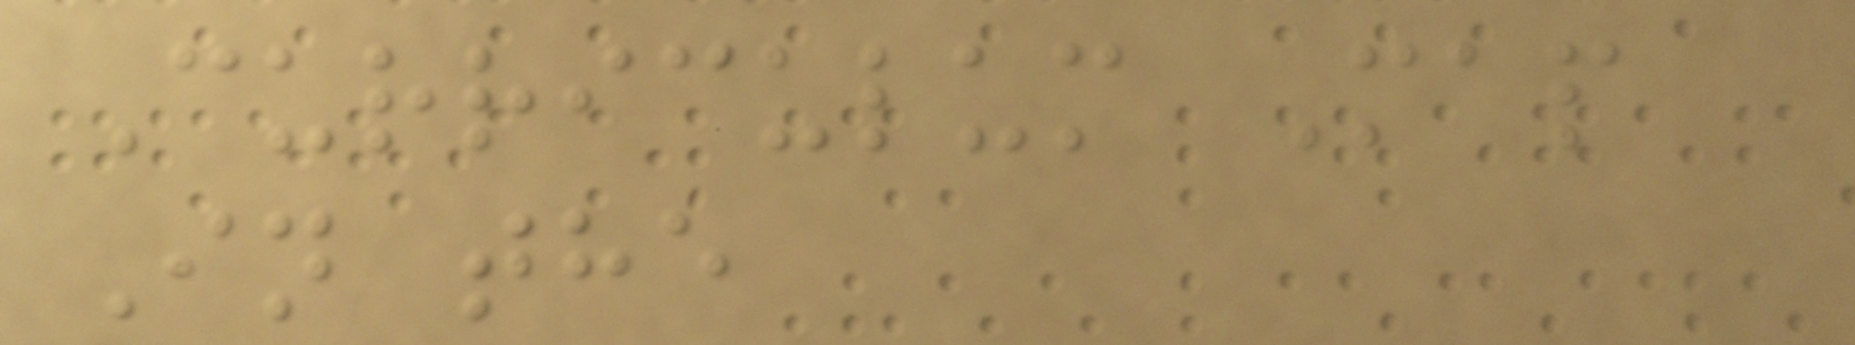Curriculum Map
In the
